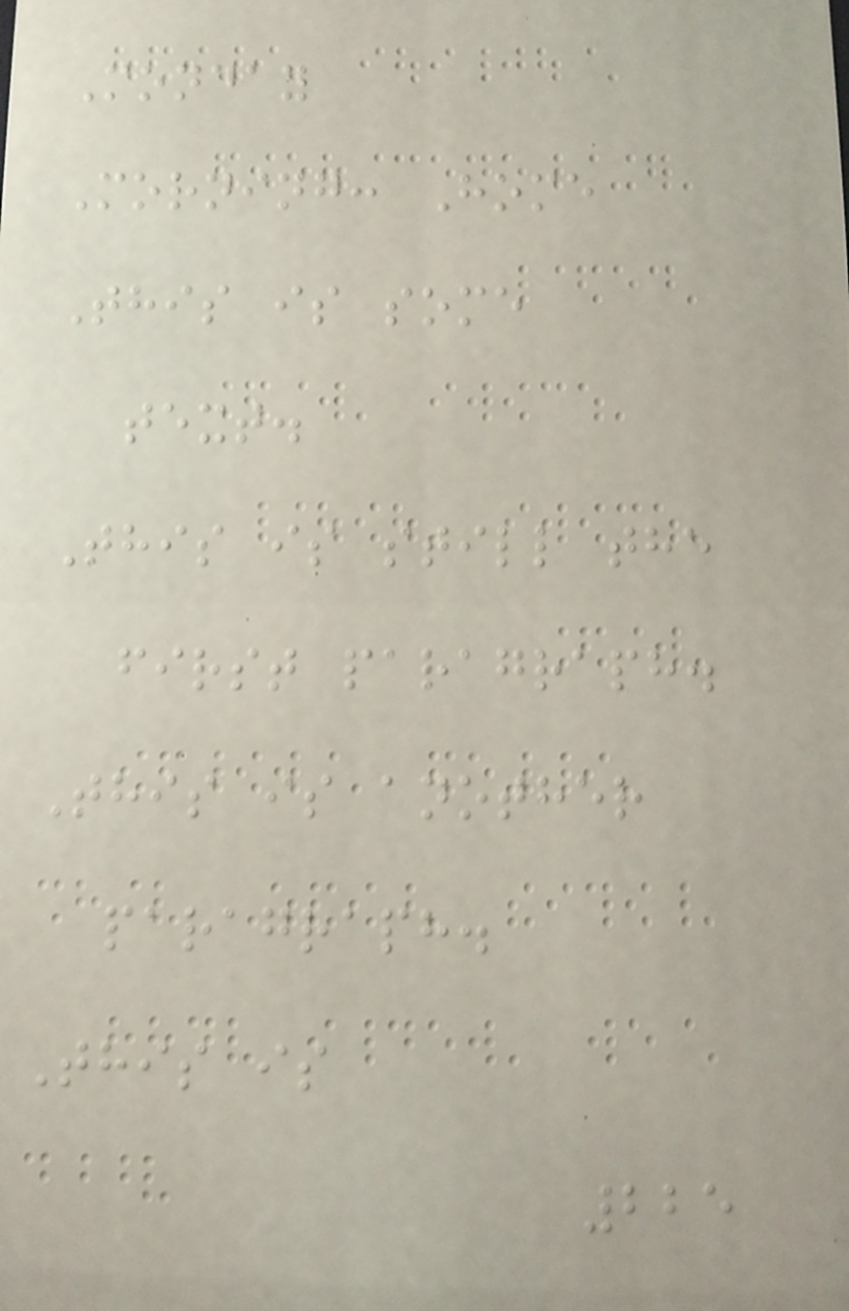Monday
Morning: Home
This is some
text.
This is still the
first paragraph.
This is another
paragraph.
This is
225
